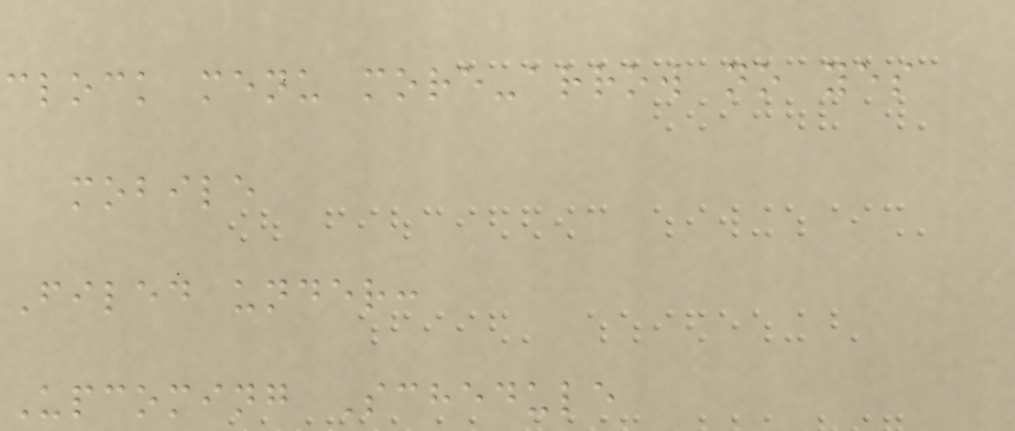clock menu more-arrow no yes
mobile
Filed under:
Upcoming Schedule
